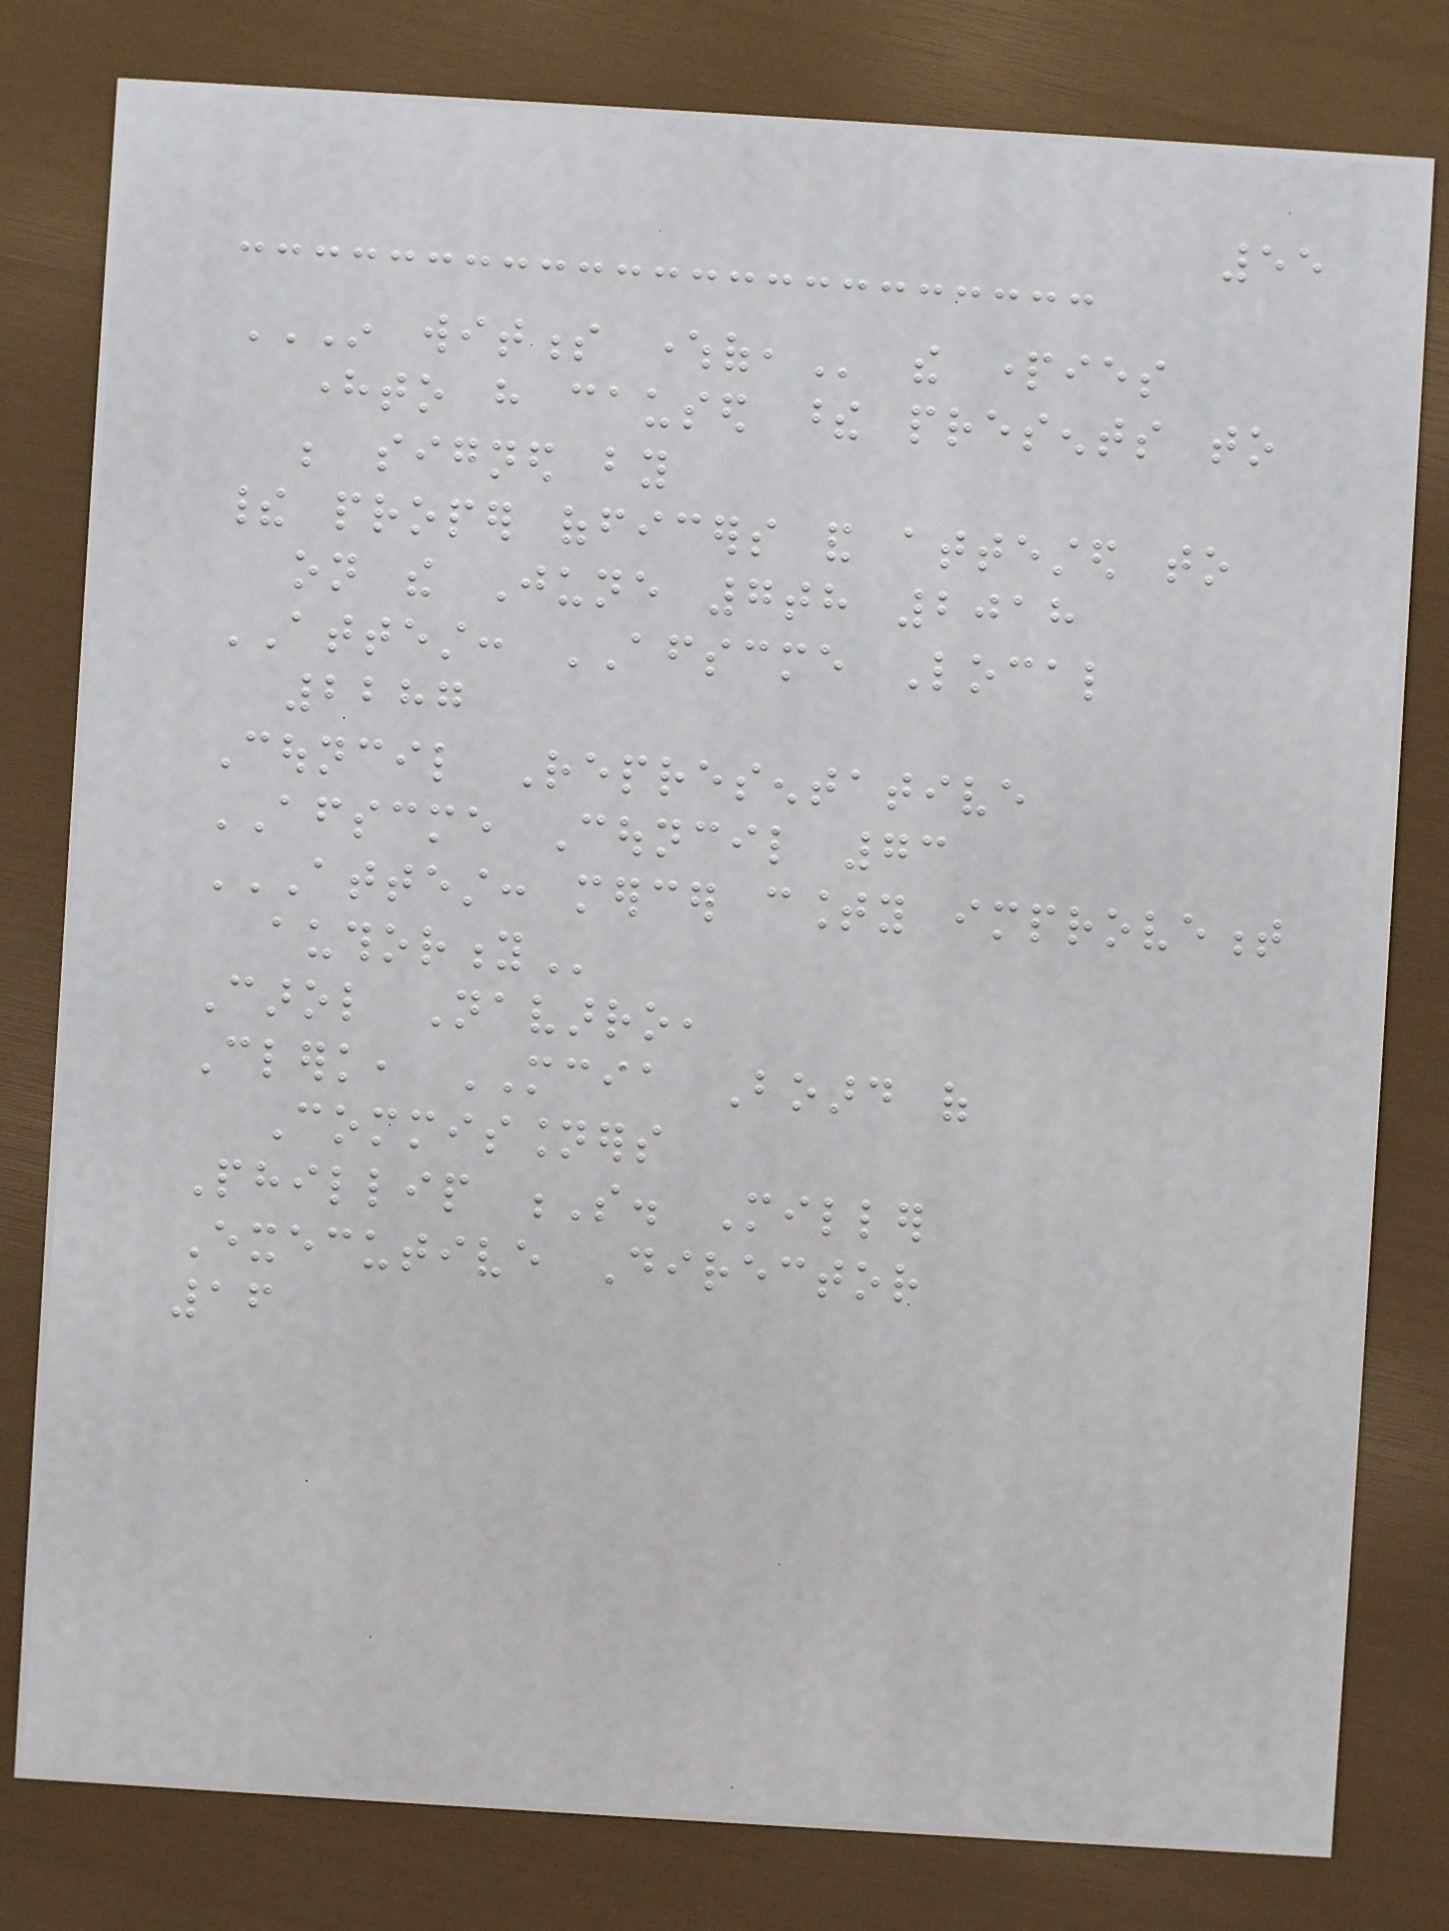55
IN WITNESS WHEREOF, the parties
hereto have caused these presents to
be signed by
their proper officers and attested to
on the June 7th 2018
ATTEST: AFSCME Local
2287
Council Representative
AFSCME Council 73
ATTEST: MERCER COUNTY IMPROVEMENT
AUTHORITY
Carol Navarro,
Clerk, MCIA Board of
Commissioners
Phillip S. Miller
Executive Director
16
